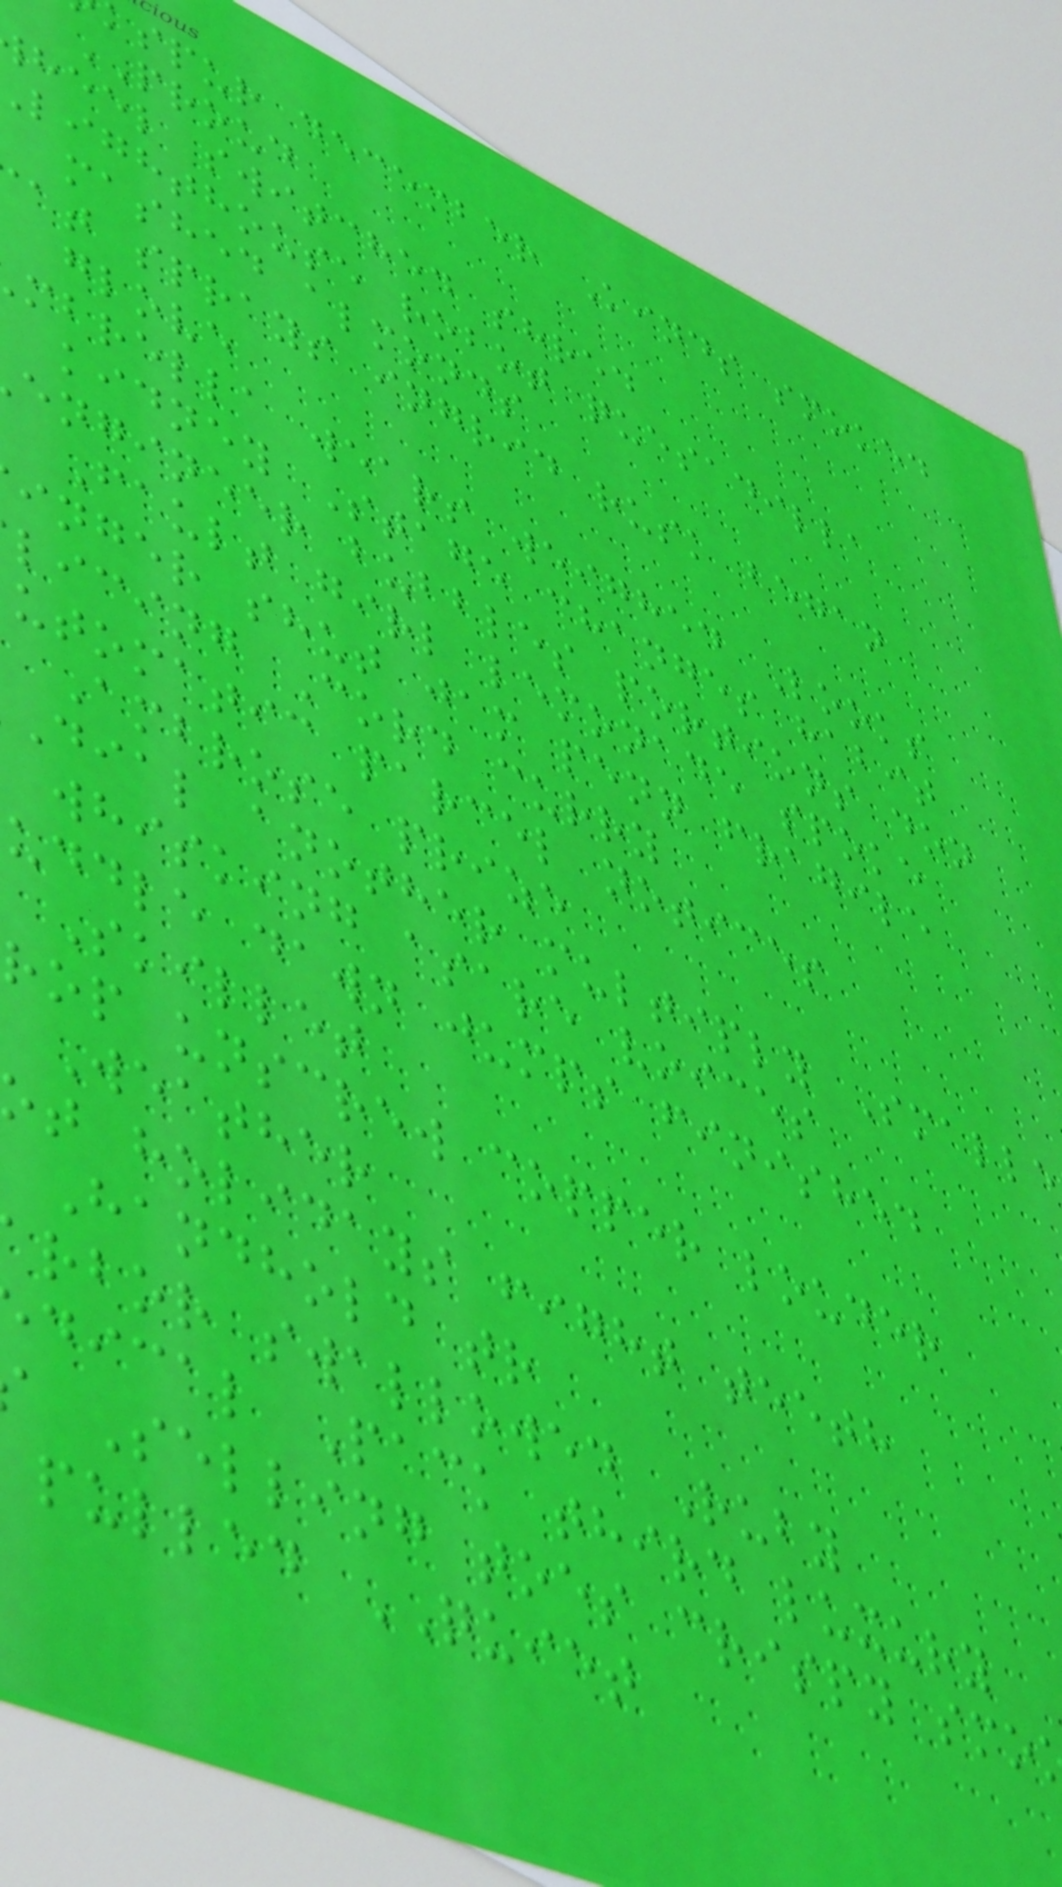spur december Kinds smoked
PROUD
heel switched shred
lighthouse robot quesadilla
mashed almonds
at sprays ingrid rusk began
glove
mbrella wears weighed Looks
kidney Stage changes habit
engineer bubbles portions don
Fault girl lemonade spoke
inger shut jam penn fragile
licing Cord curry
utomatic parcel notices
Ambrose prize
dial another multiply Smalle
whisking asare voices
uddle dawn jumps finished
Skillet
rop unscrew copper louder
Weather
t holidays fight teeth
Handhold tr
rbor swallowed Ruby
dical Pack third luxury
Selling toes crispy smo
pulled QUIET
